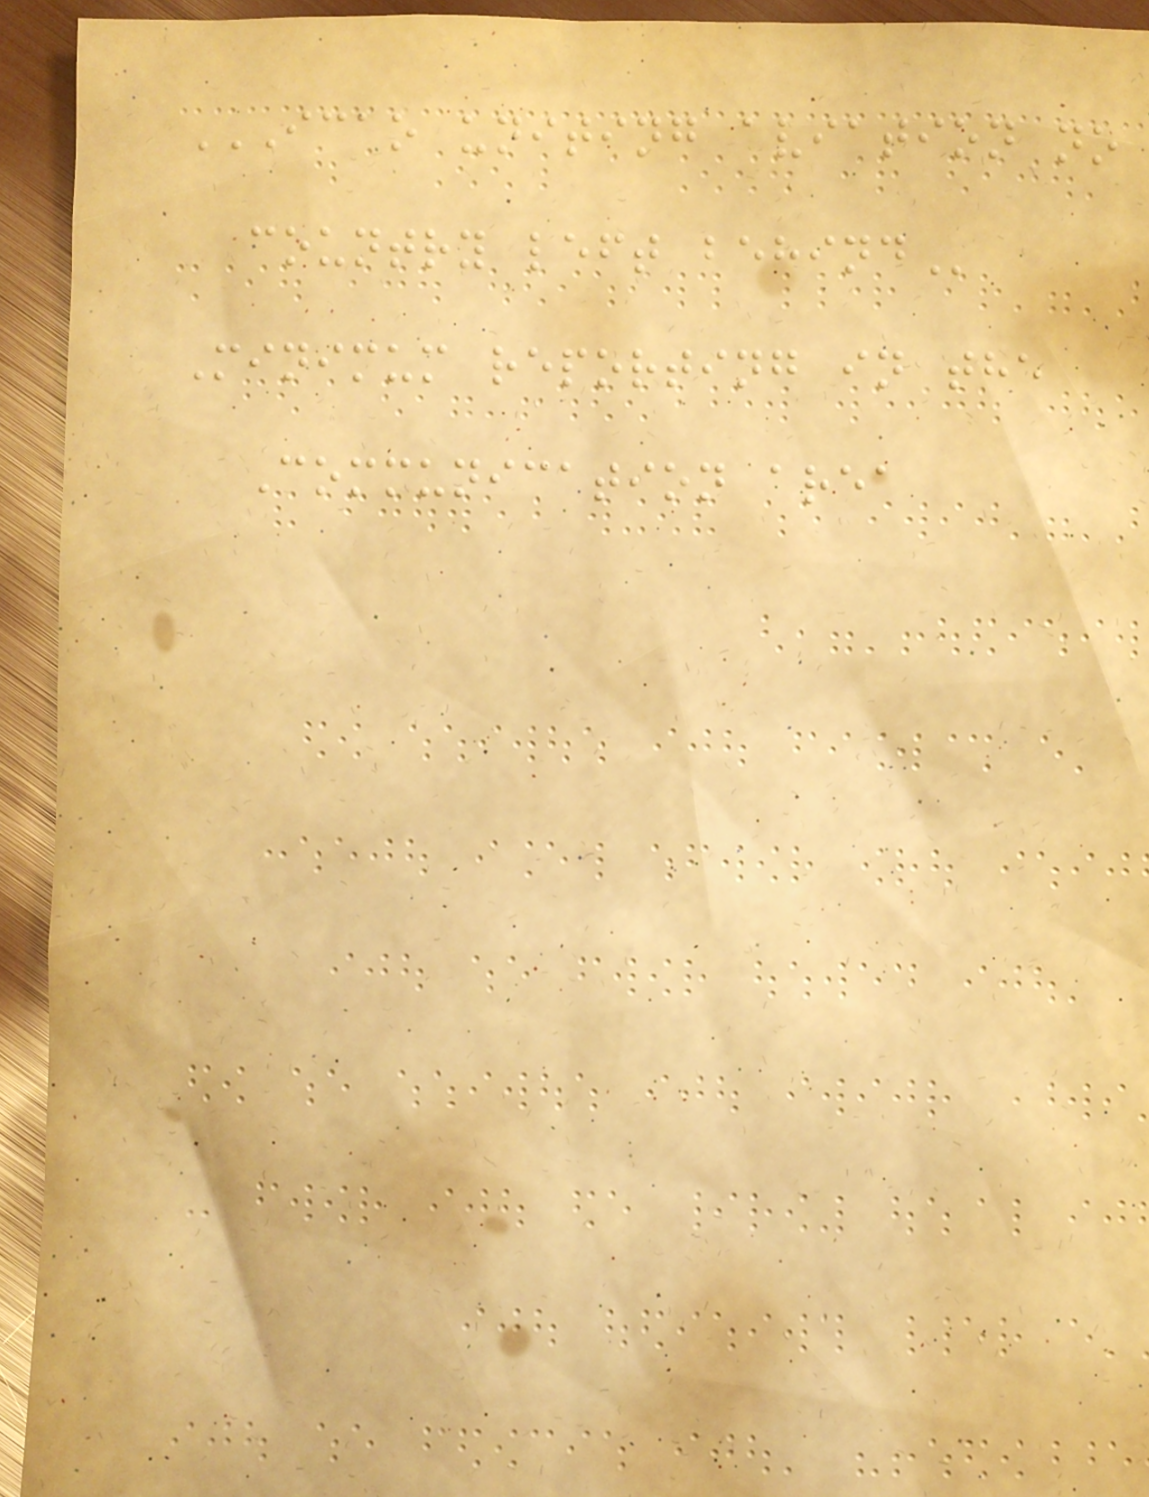ICAO UNITING AVIATION NO
COUNTRY LEFT BEHIND
Minimum reporting in the
Communication area
